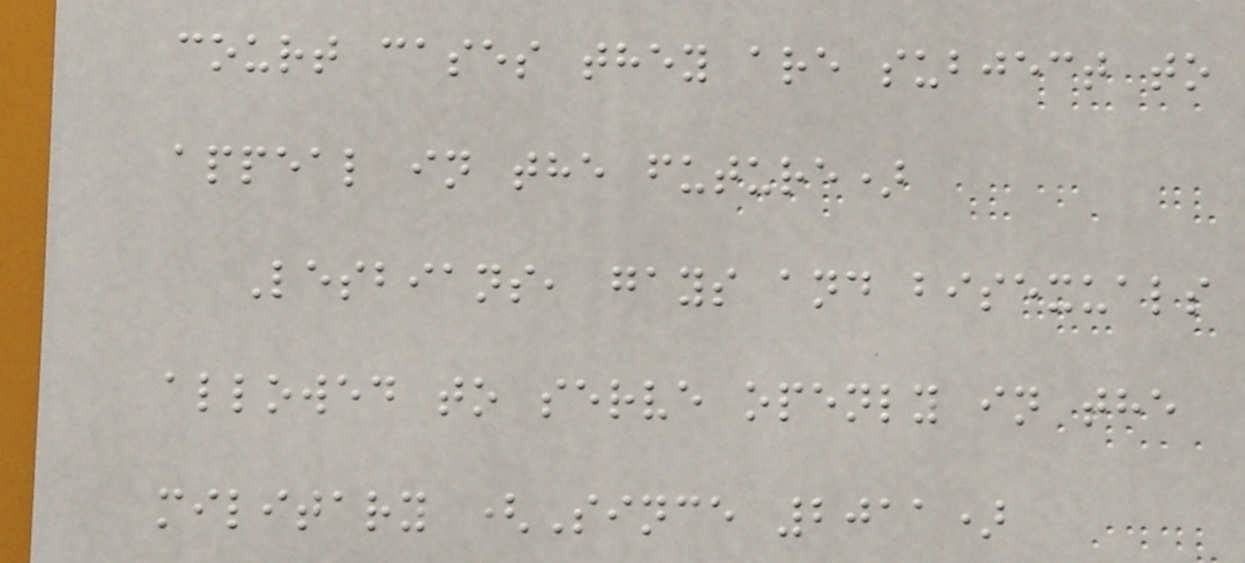court cases they are subject to
appeal in the future)
Lesbians, gays and bisexuals
allowed to serve openly in the
military (Since 2011)
